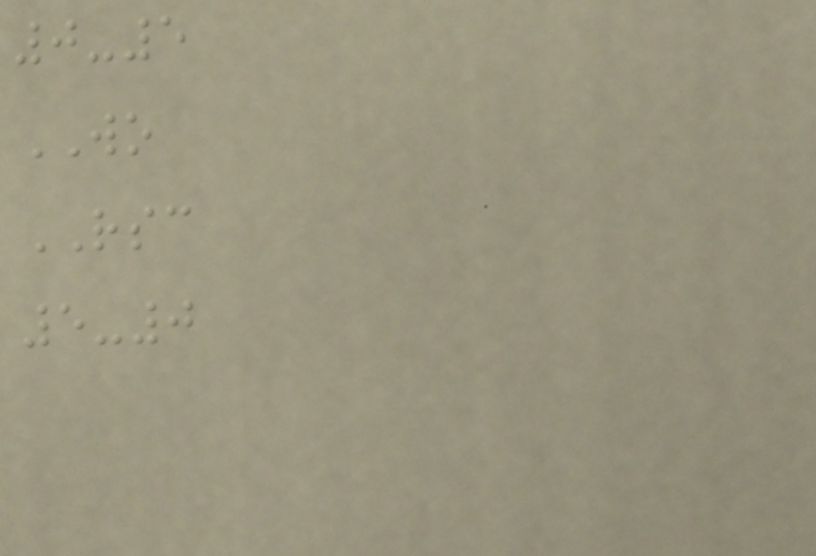0-5
WO
RSC
5-0
